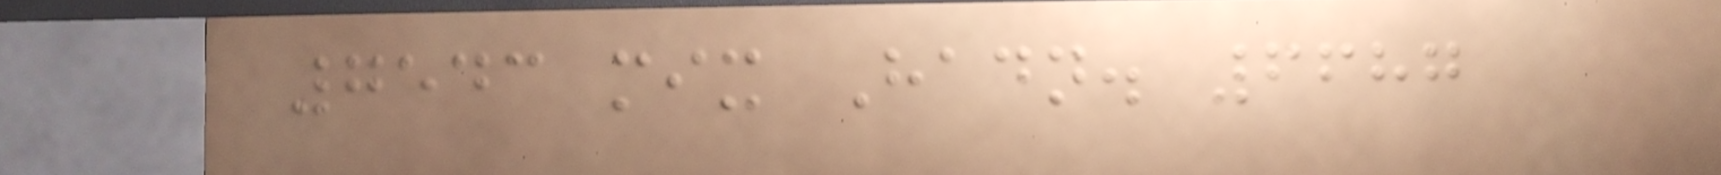7543 mix Hadn. 6687
